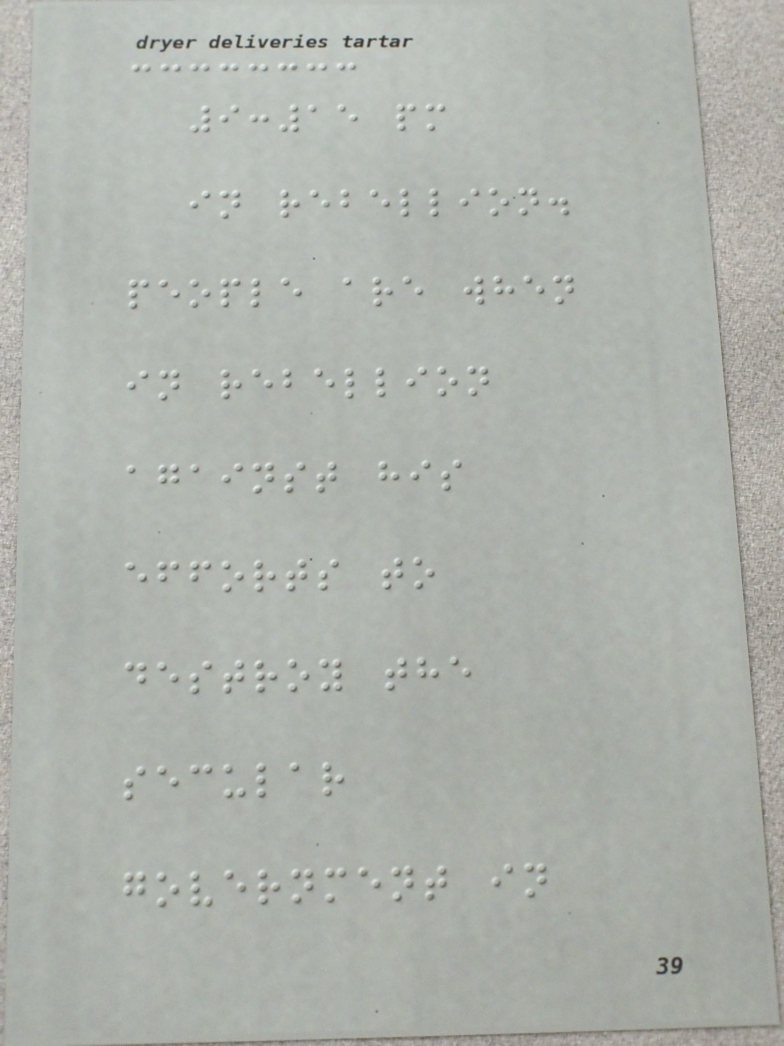9:15 pm
in rebellion.
people are when
in rebellion
against his
efforts to
destroy the
secular
government in
